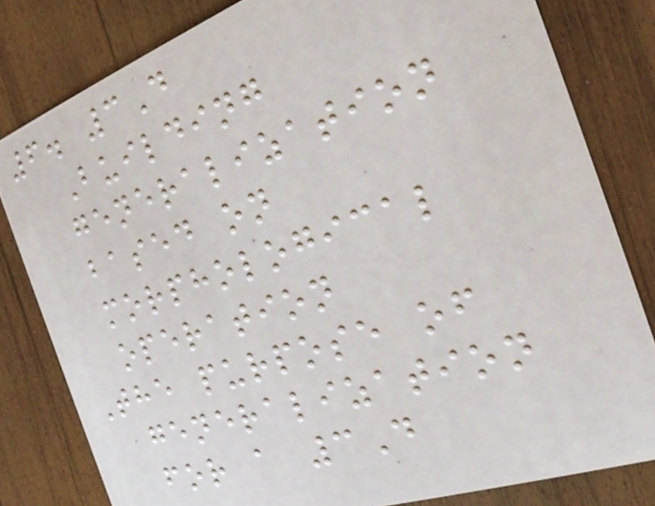6. 3D
Building
generalization
based on
morphological
operation
The purpose of
generalization
for a 3D
